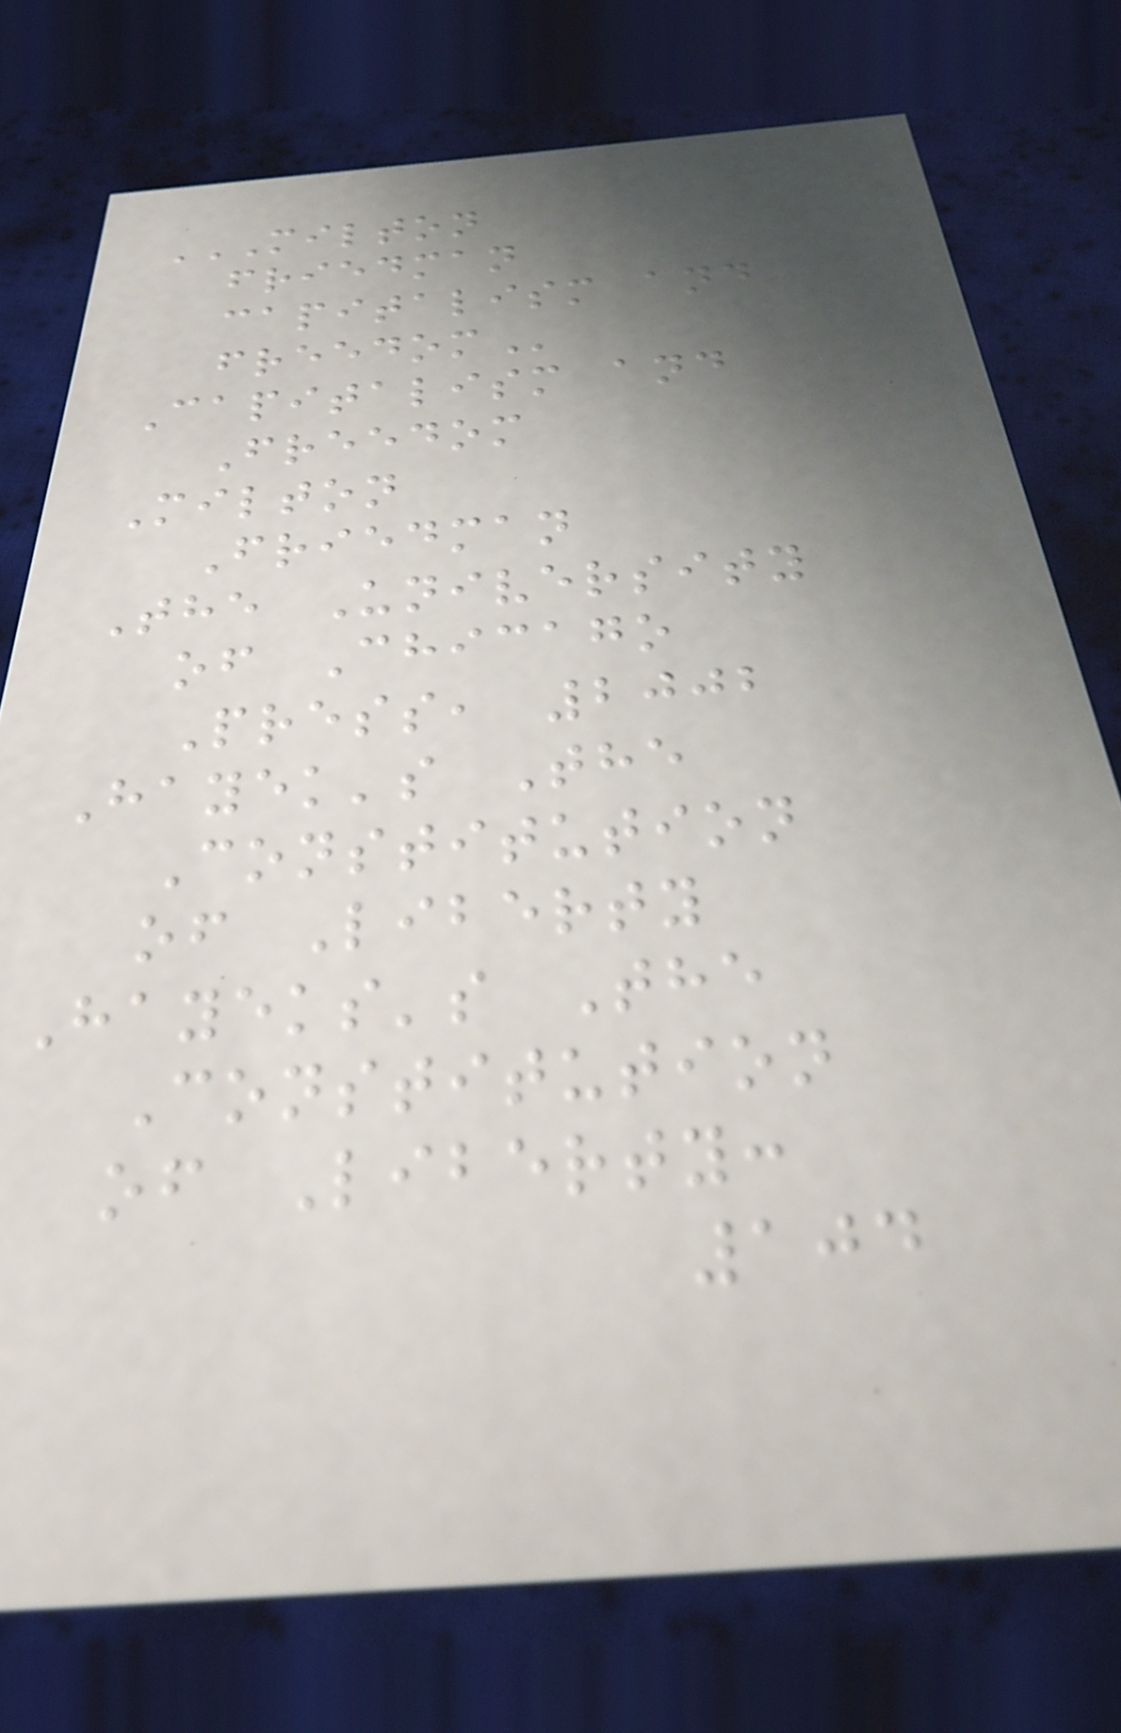MILTON
FRIEDMAN
CAPITALISM AND
FREEDOM
Capitalism and
Freedom
Milton
Friedman
The University
of Chicago
Press, 2002
Hayek's The
Constitution
of Liberty
Hayeks's The
Constitution
of Liberty:
104
